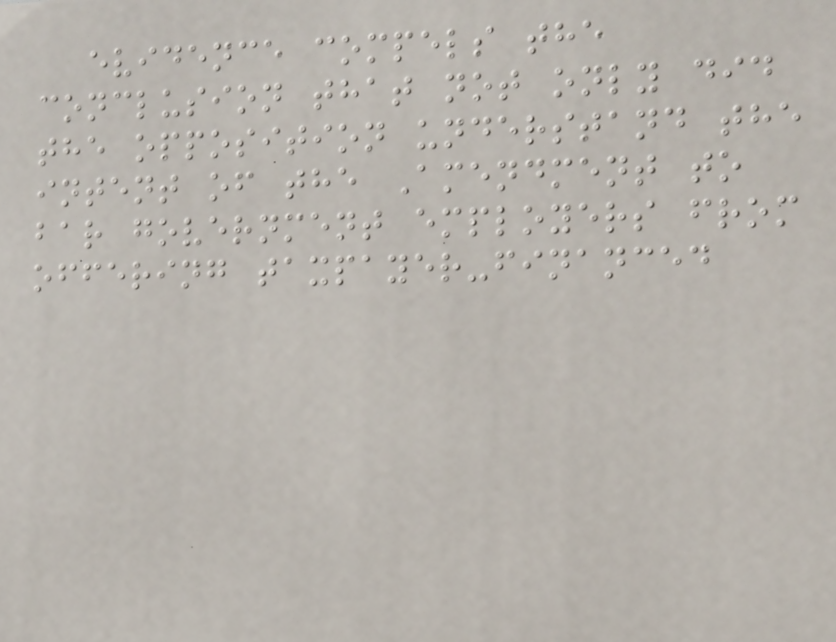evidence compels the
conclusion that not only did
the opposition understand the
intent of the Amendment to
bar government employers from
offering taxpayer-financed
